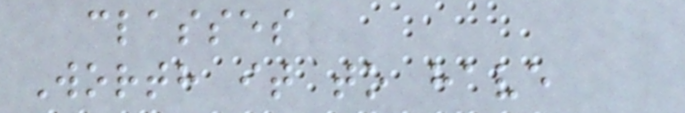classes
Worth it to have
